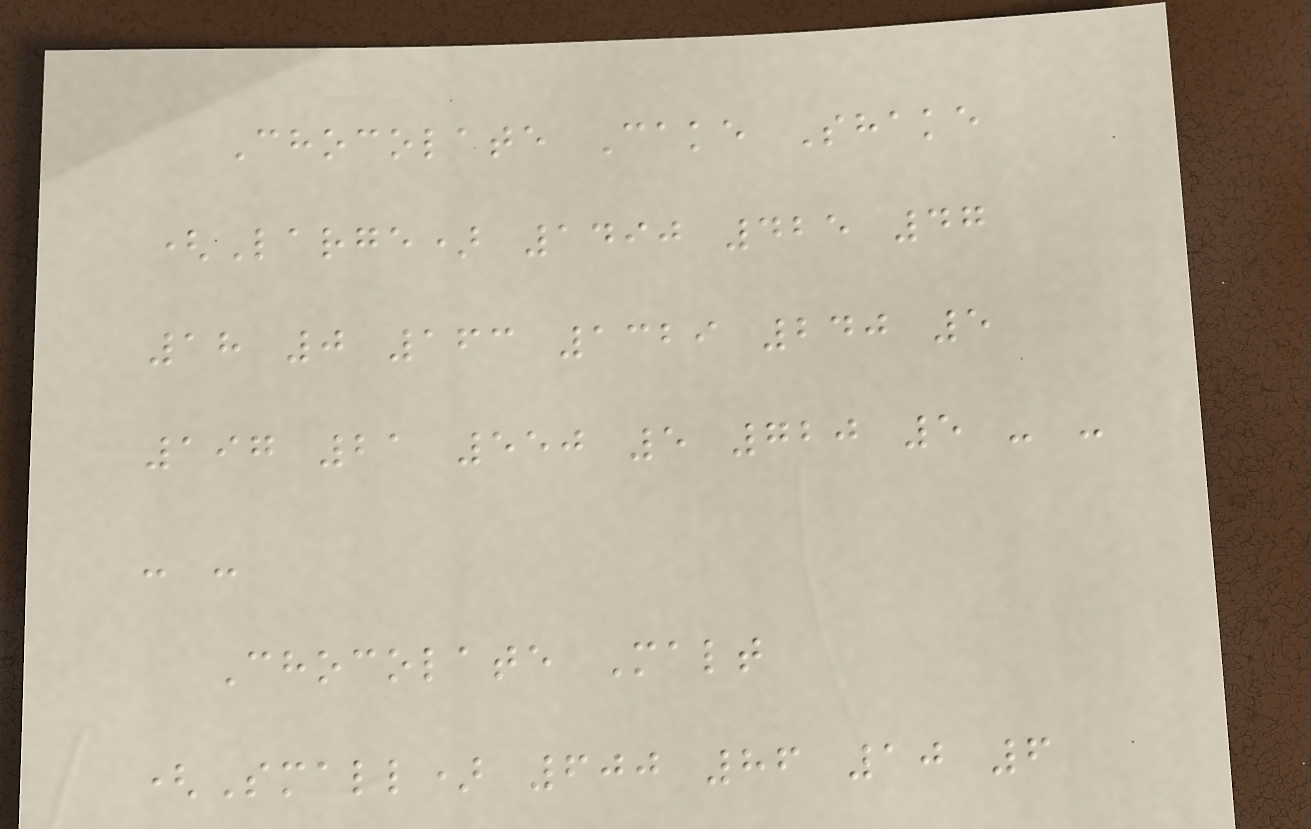Chocolate Cake Shake
(Large) 1490 425 47
18 0 163 1329 240 5
197 21 550 5 720 5 - -
- -
Chocolate Malt
(Small) 600 86 10 6
